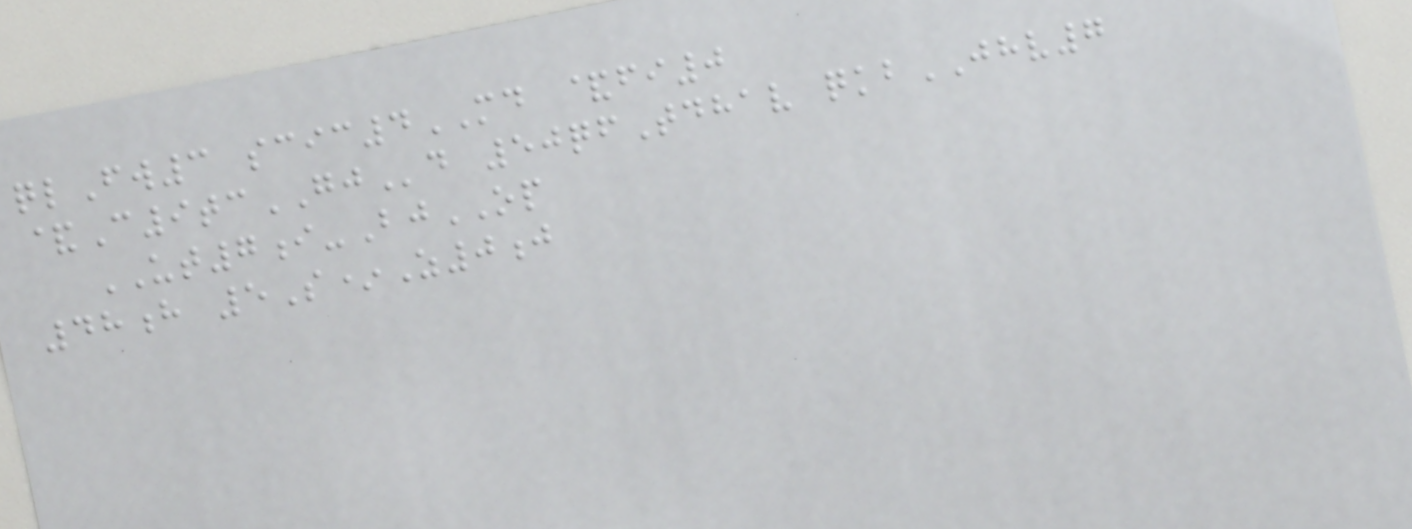qlFw3 scic4MD &fi0
&C9tcGJd 50qfTdhav qkbJHV7
UT7i-BjOP
48h 5S*Z0j
